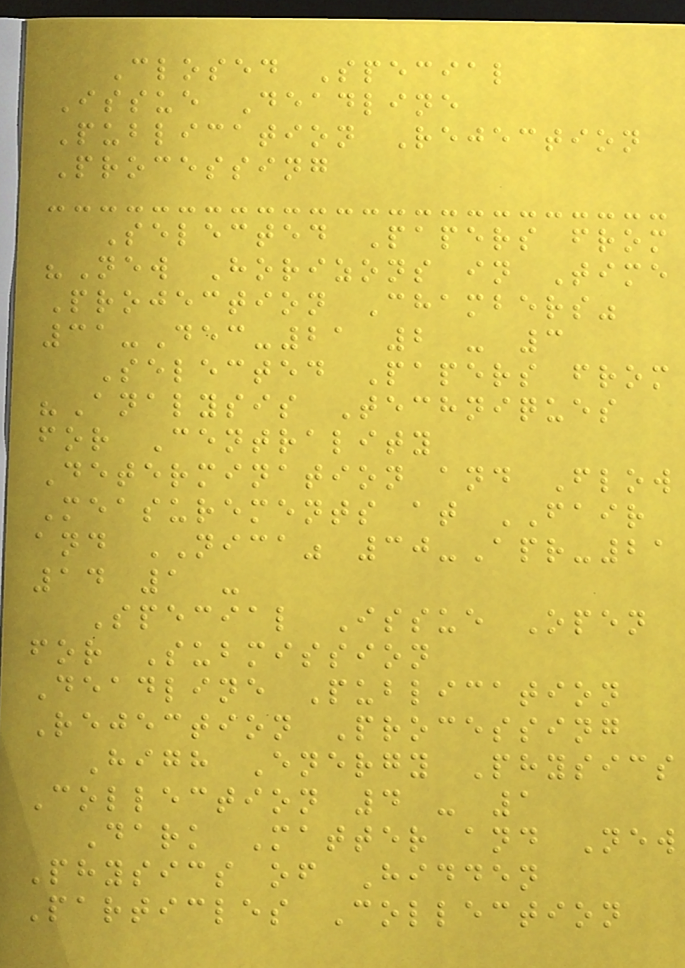Closed Special
Issue Deadline
Publication Rejection
Processing
Selected Papers from
"New Horizons in Time
Projection Chambers"
31-Dec-21 2 - 3
Selected Papers from
"Analysis Techniques
for Centrality
Determination and Flow
Measurements at FAIR
and NICA" 30-Apr-21
14 1 -
Special Issue Open
for Submission
Deadline Publication
Rejection Processing
High Energy Physics
Collection 4 - 1
Dark Matter and New
Physics of Hidden
Particles Collection
